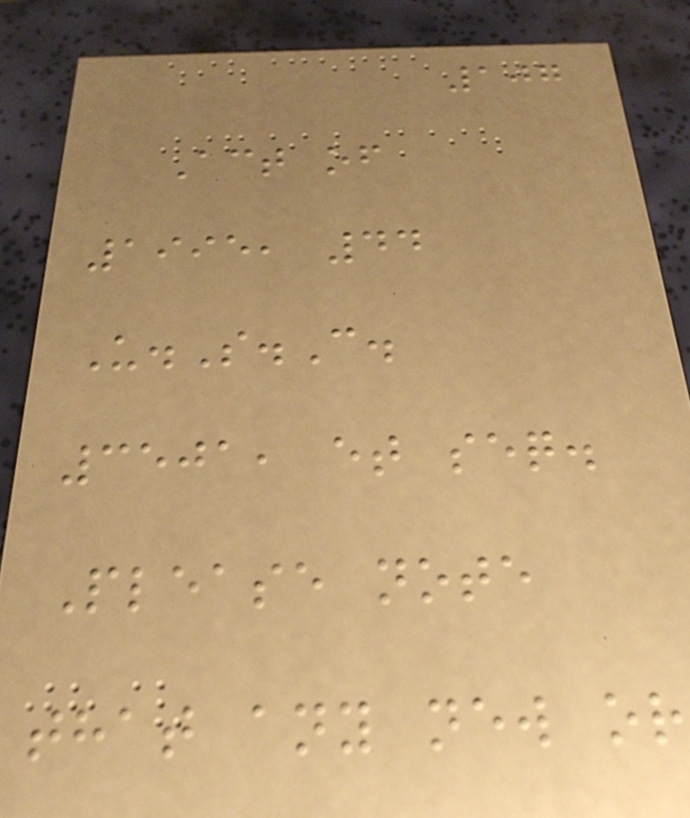107
Act of
1995, 44
U.S.C.
3501, et seq.
Please note
that any new or
